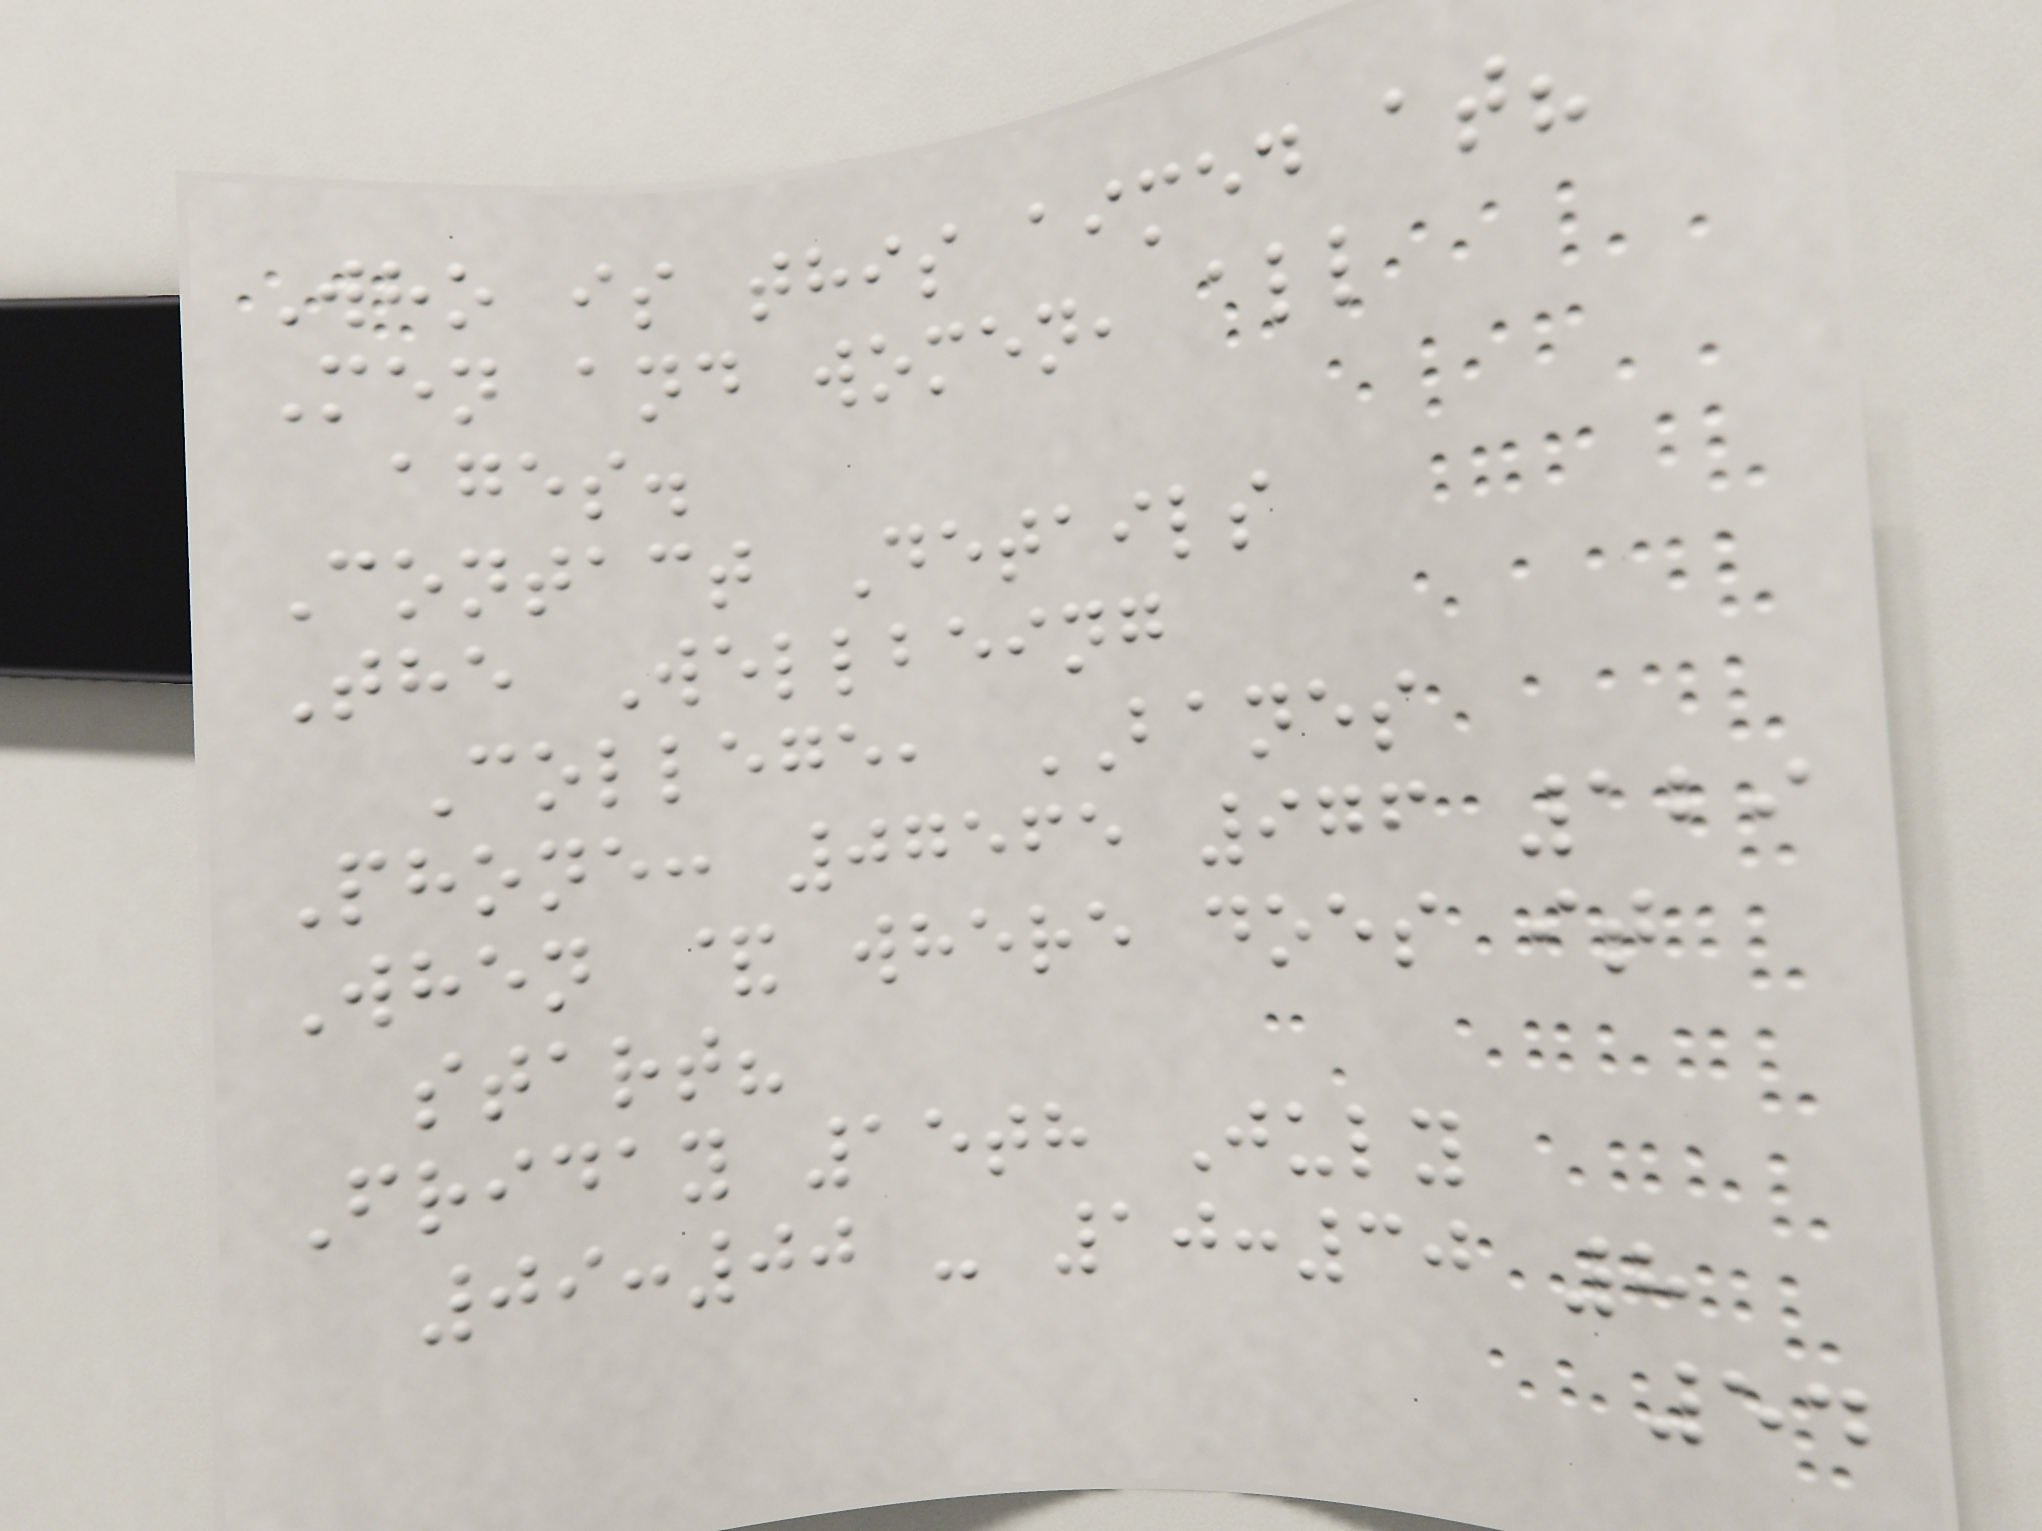Who is this aimed at?
Men and women, all
ages.
Contact Details
The Wellbeing
College, BANES
Phone: 07565 976 129
When & where does it
start?
Friday 15th July
09:00 - 10:30 8
54
